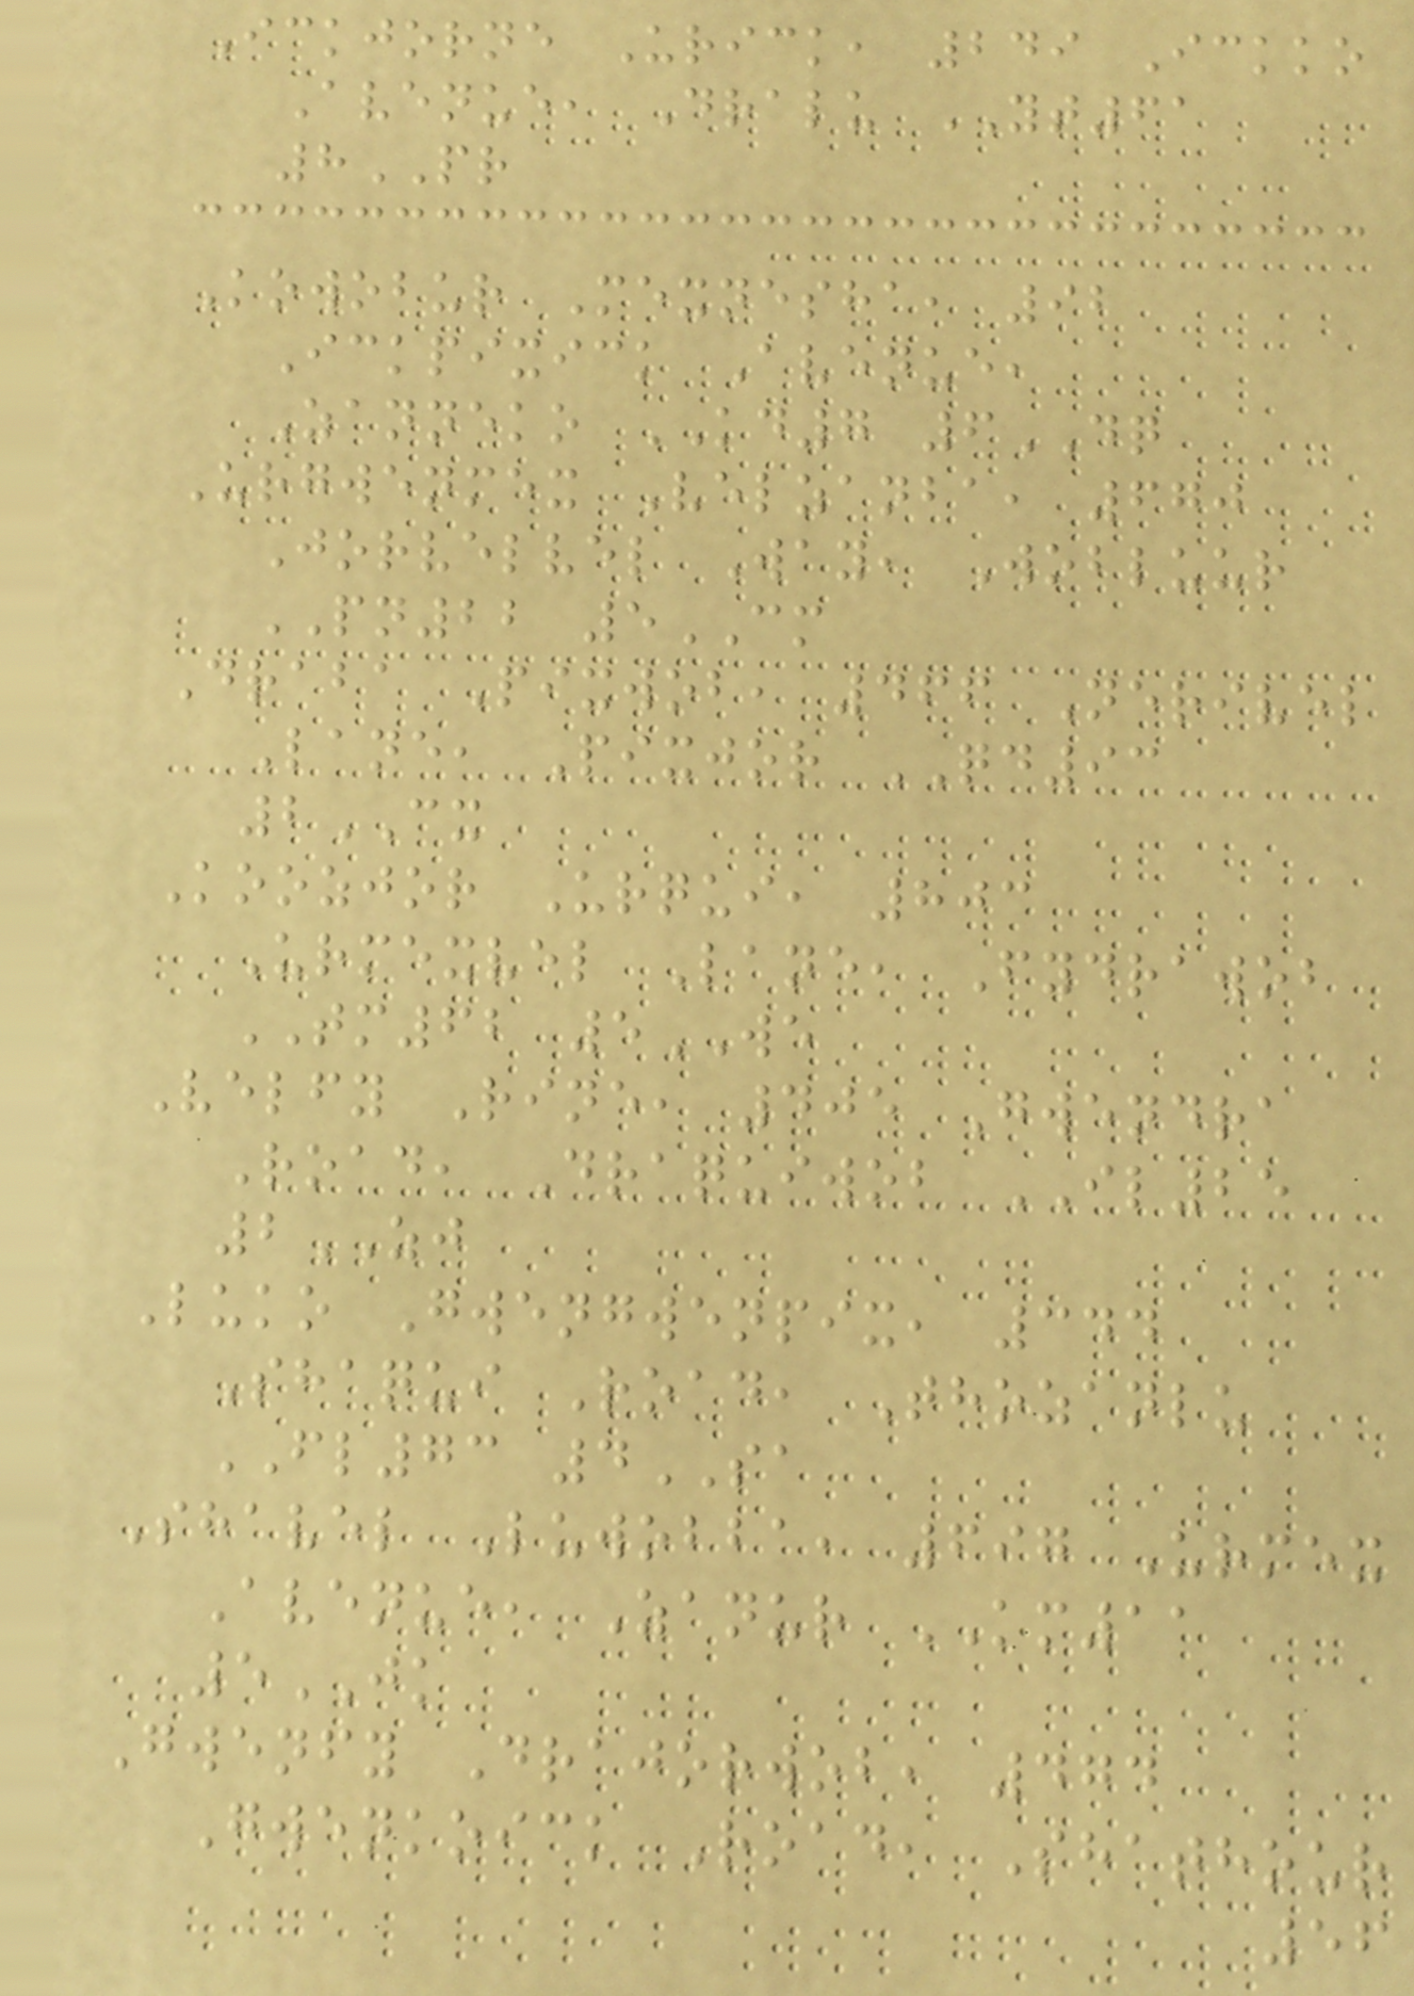Ickjorne Urick, 249 Ickko
Avenue, Dralu YT61
8PR
Kowobur Mexnesha, 92
Ickpixick Avenue,
Zanneko KD7 6DQ
Urgwenmex Velzanba, 670
Jorvelvel Way, Wobluur
PN22 5CM
Draba Pixwob, 466 Nerivel
Lane, Pixjor QD93
2CX
Koozjor Urqui, 803
Urmexvel Lane, Fydrawob
TM62 5WE
Velfy Rine, 405 Gwendra
Road, Draquiwob IL25
2ZJ
Luko Gwengwenpix, 344
Shaqui Road, Thozanlu
FL73 4SA
Shavel Luwobba, 697 Urmex
Avenue, Zanur KM11
5JK
Gwenfy Drajorwob, 474
Gwenkoick Road, Shathour
56
